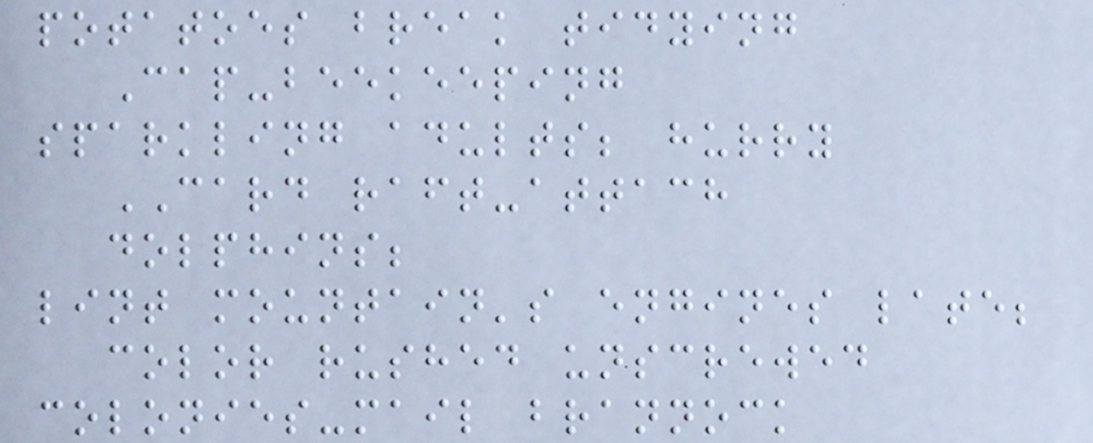potatoes break tidying
Cap-beekeeping
sparkling adults; hurry
CARD raft-attach
dolphins;
lint mountain's engines late;
color rushed unscrewed
colonies-mail brannock
